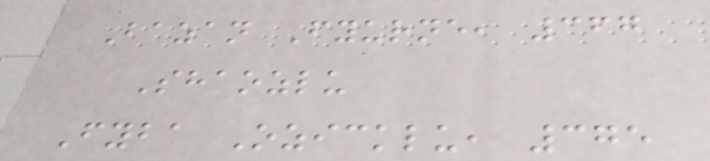Bazan Fyurne, 367
Shaozlu
Fyba Ozicklu, 375
